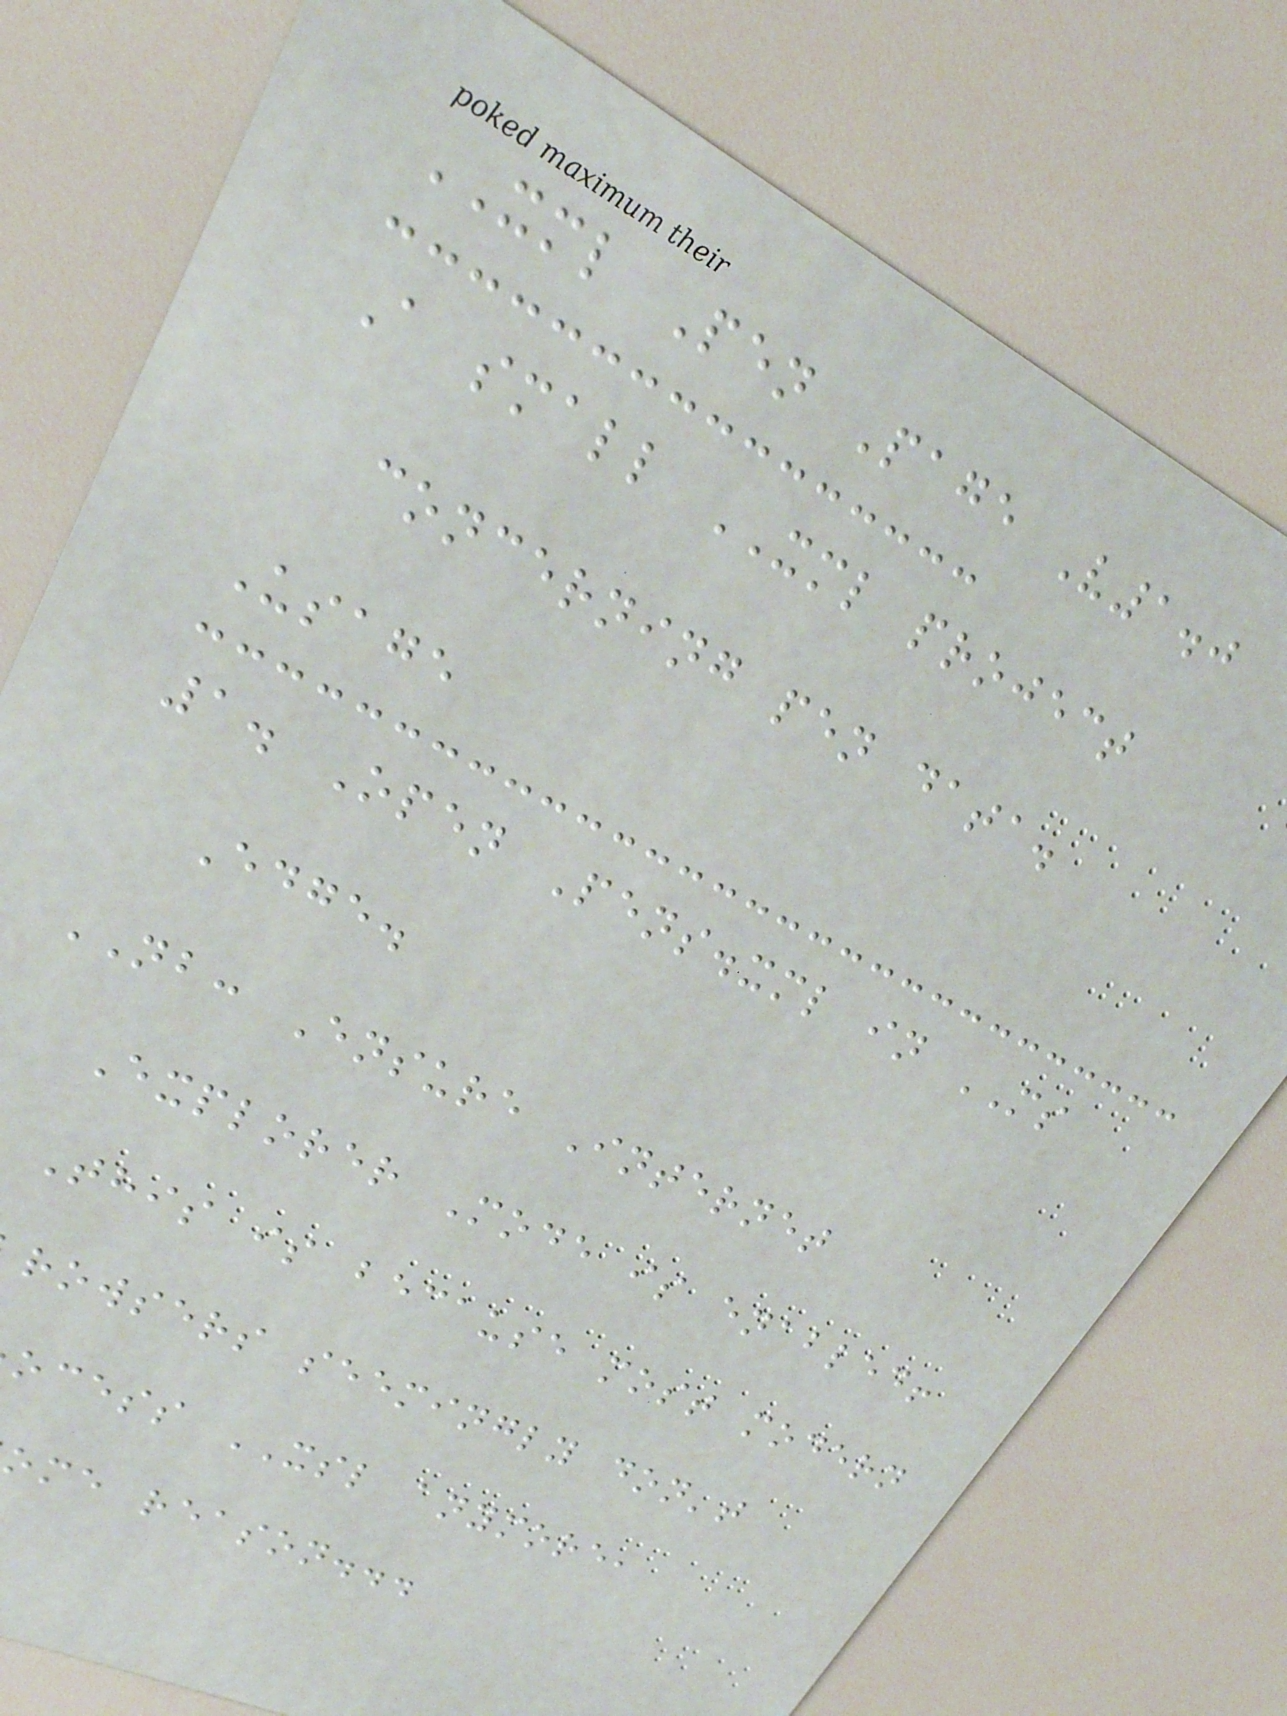XML Pen Page V1.0
A small XML project
concerning pen data.
Usage
1. Open Pens.xml in MS
Edge.
NB: Ensure Internet
Explorer Mode is enabled!
This is because most modern
rowsers seemingly don't
ocess XSL anymore,
ome reason...
